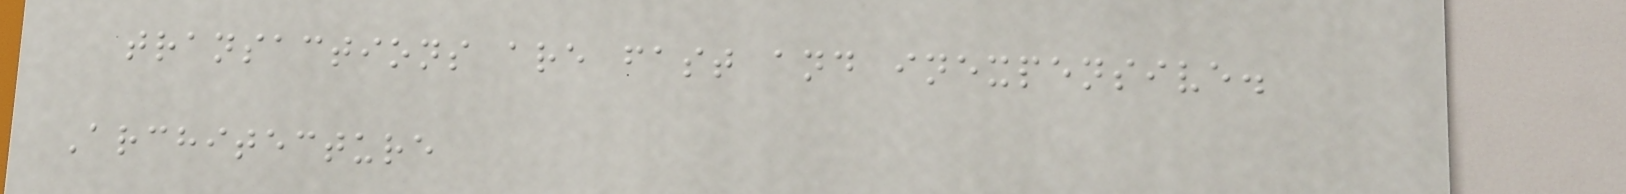transactions are fast and inexpensive.
Architecture
